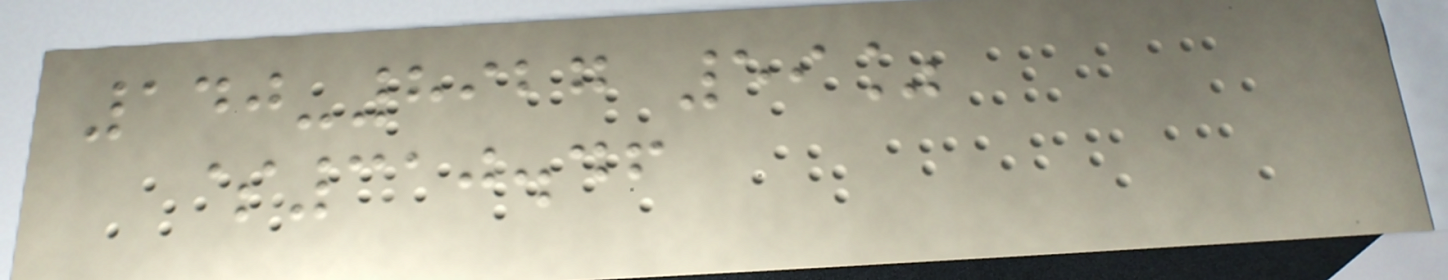140-8927 59%
$310.46
